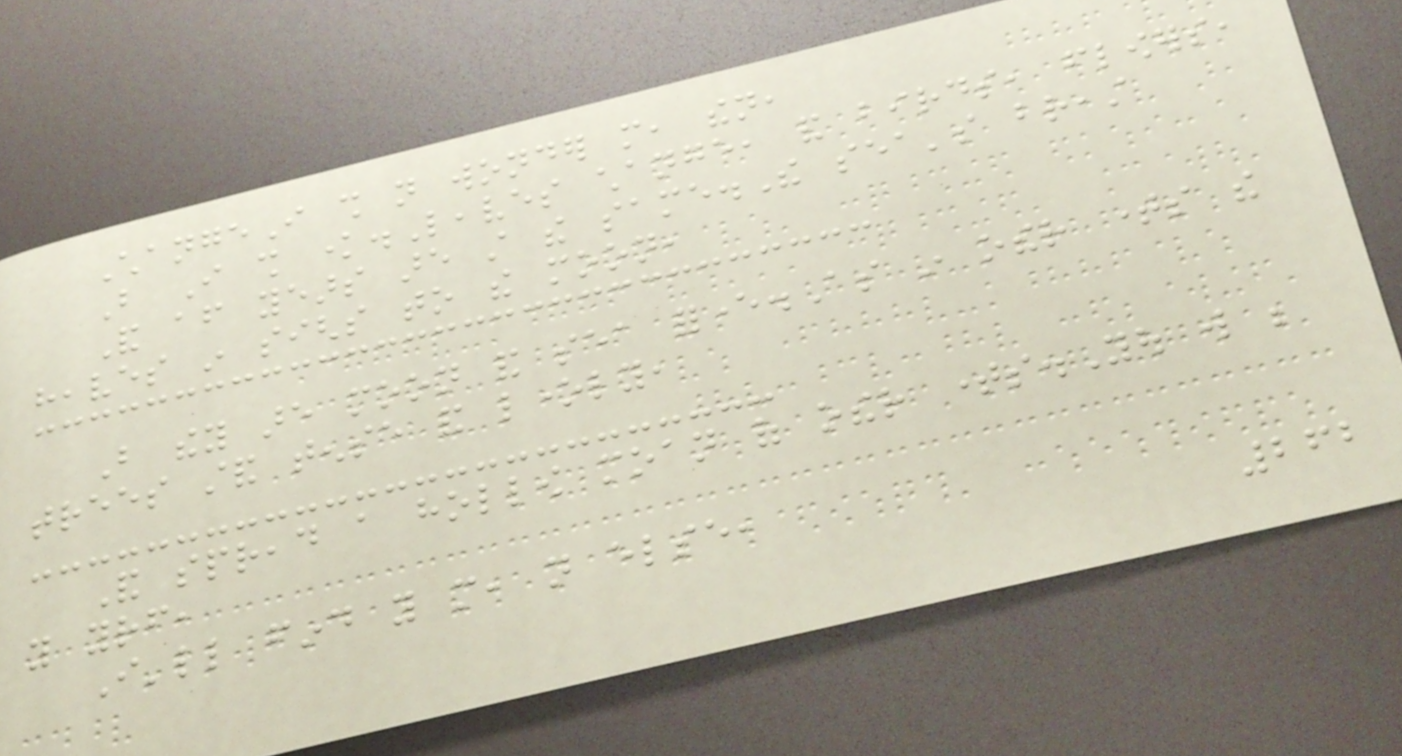ChangeI shall not wonder more, then,
But I shall know.Leaves change, and birds, flowers,
And after years are still the same.The sea's breast
heaves in sighs to the moon,
But they are moon and sea forever.As in other times the
trees stand tense and lonely,
And spread a hollow moan of other times.You will be
you yourself,
I'll find you more, not else,
262
